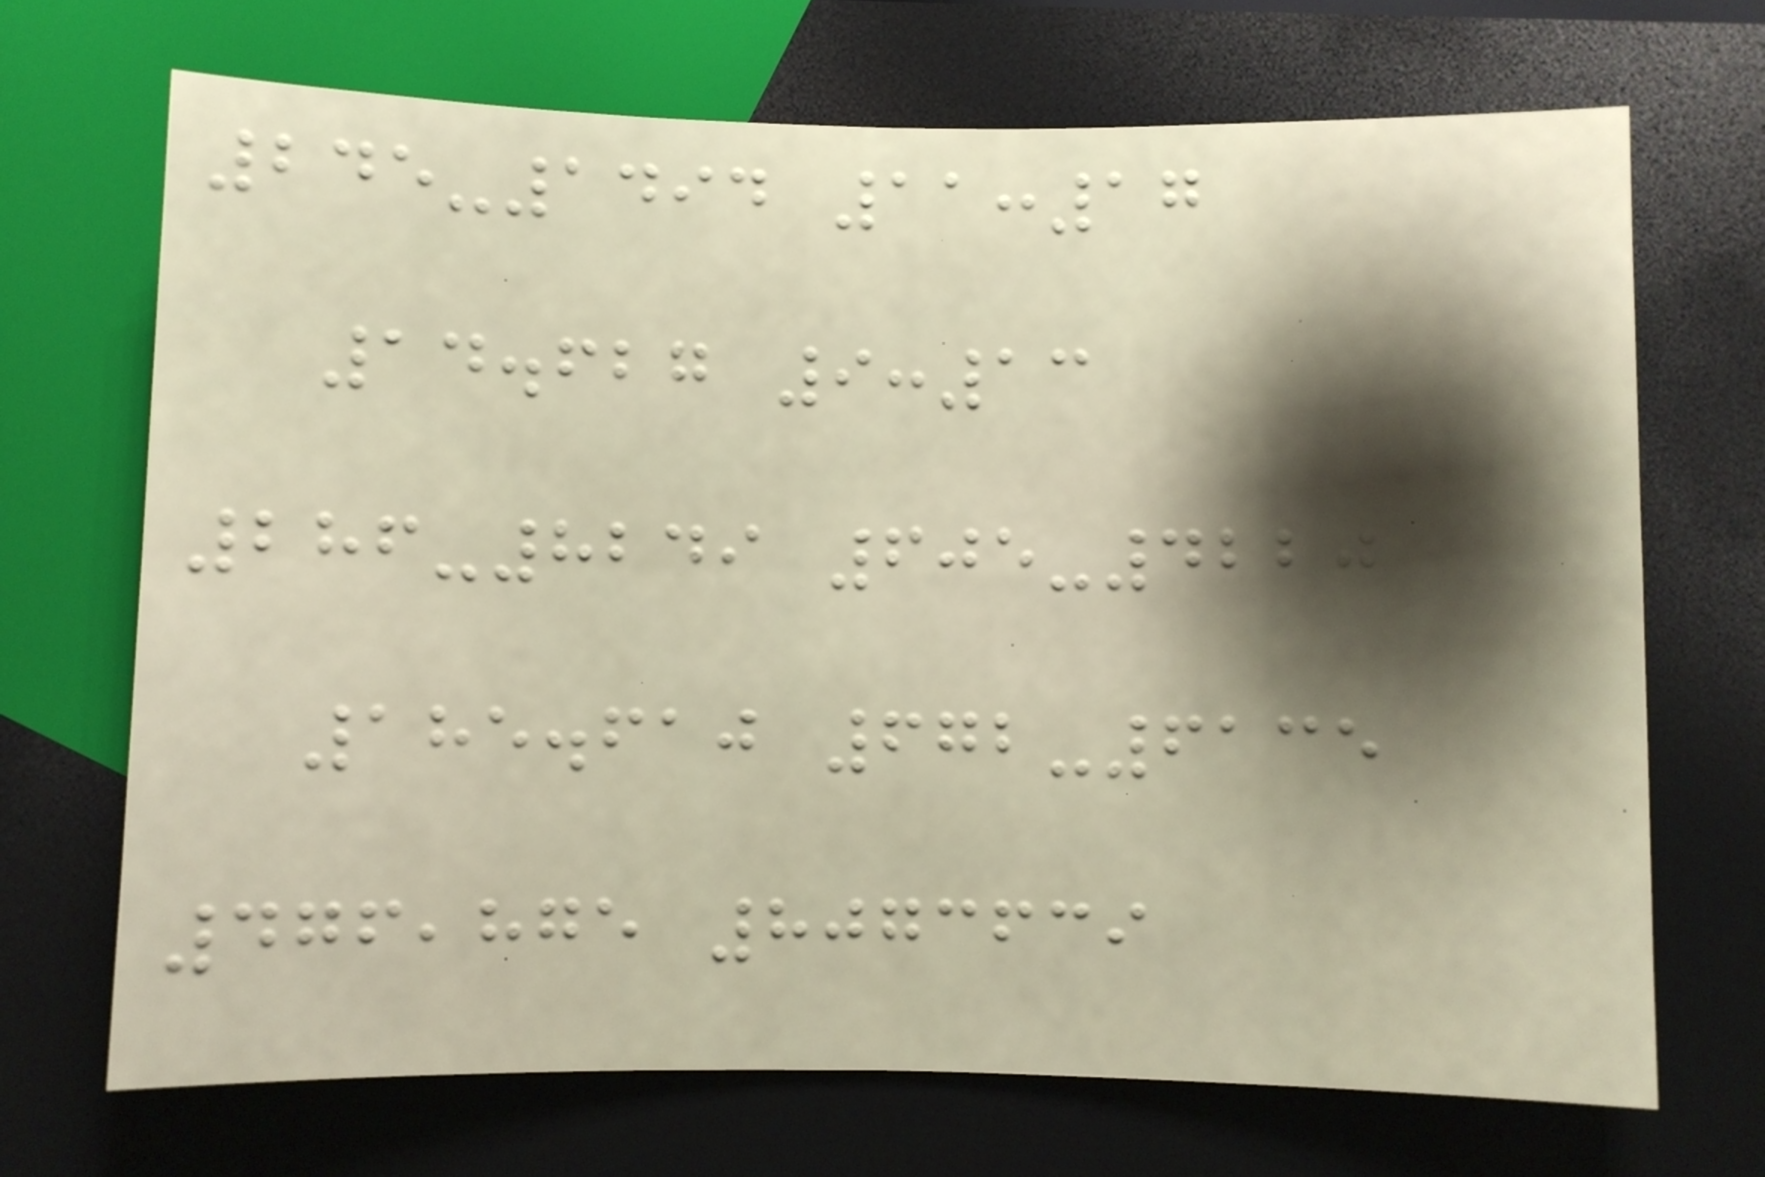245-1494 11:17
14.627 9:13
286-8249 605-4220
185.610 672-6135
476,875 8073639
